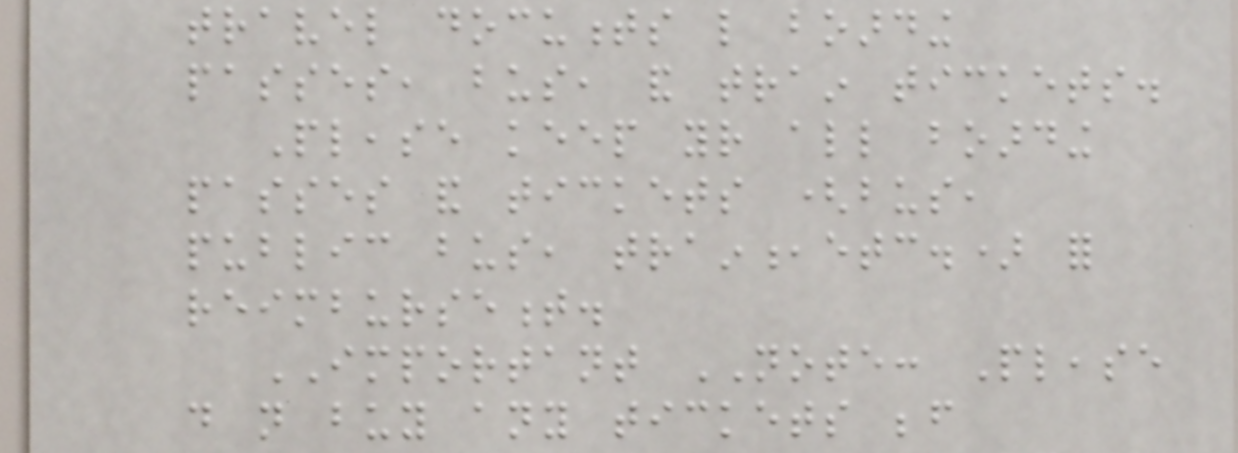travel documents like boarding
passes, bus, and train tickets.
Please keep your all boarding
passes and tickets (bus,
public bus, train,etc.) for
reimbursement.
IMPORTANT NOTE: Please
do not buy any tickets before
